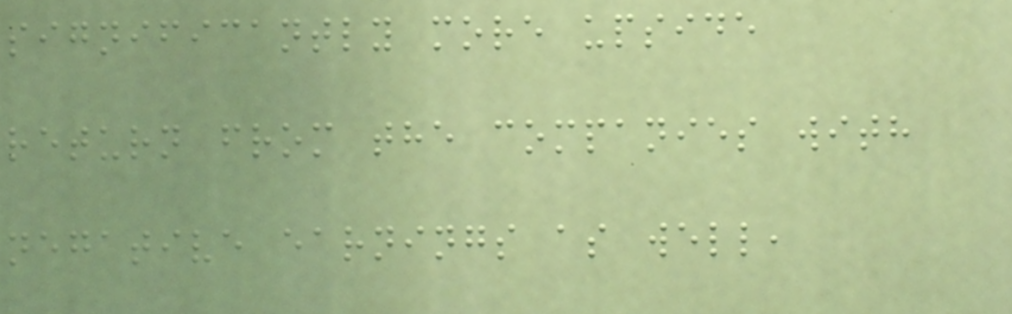significantly more upside
return from the companies with
negative earnings as well,
